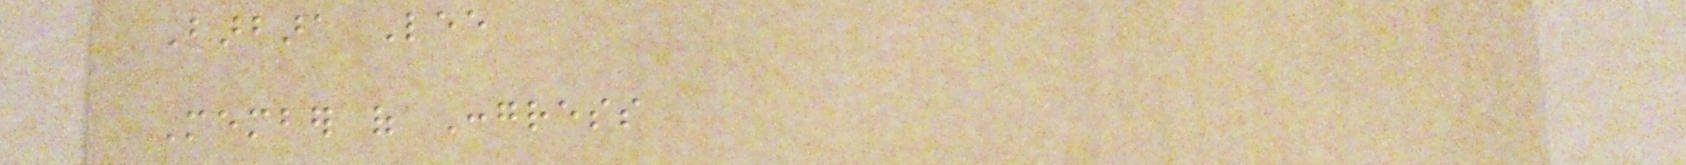Barbara Lee
Member of Congress
